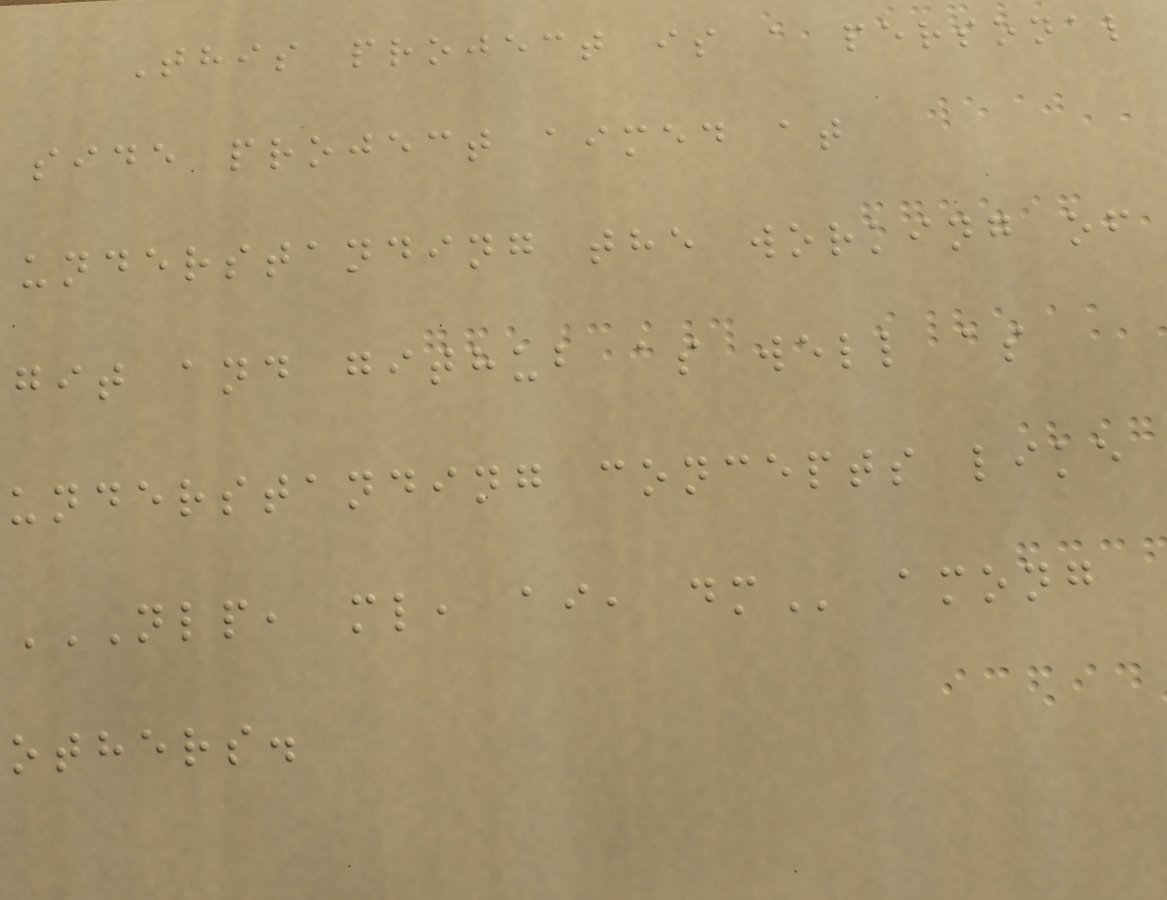This project is a personal
side project aimed at
understanding the working of
git and github as well as
understanding concepts like
NLP, ML, AI, DM among
others.
